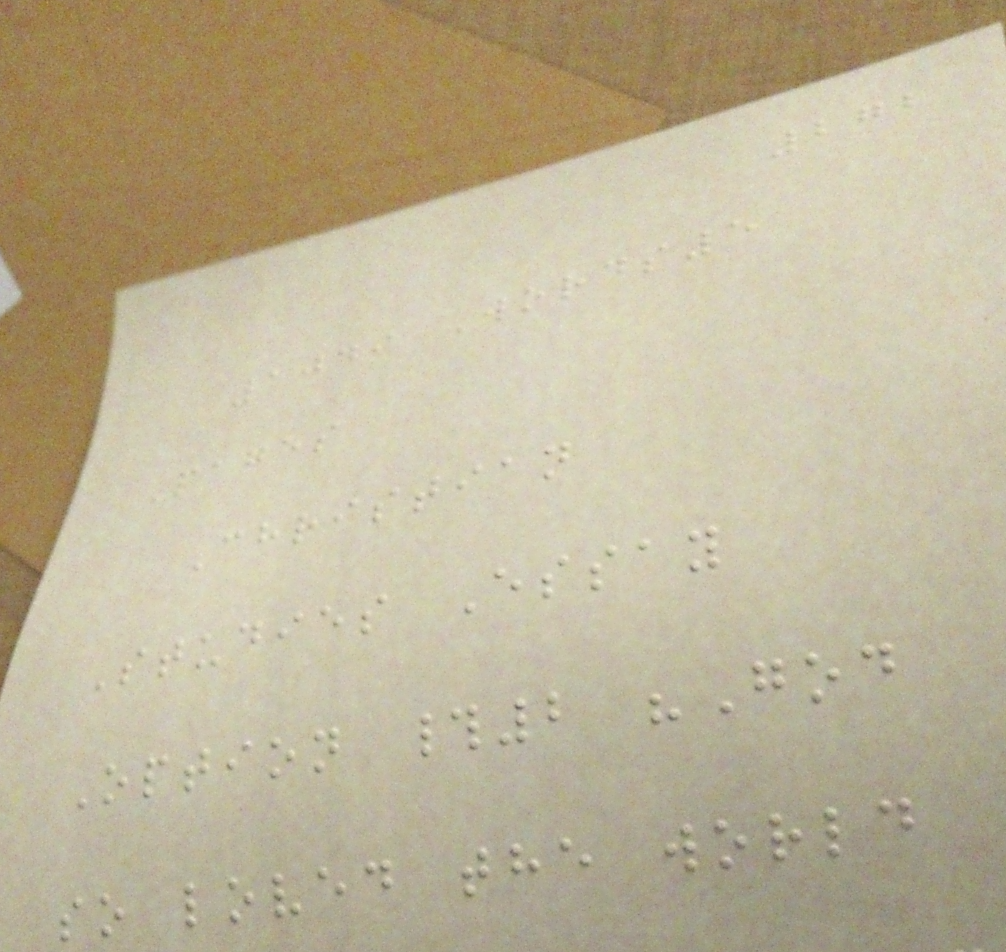272
1049 Words5
Pages
Christian
Studies Essay
Option #2 "God
so loved the world
